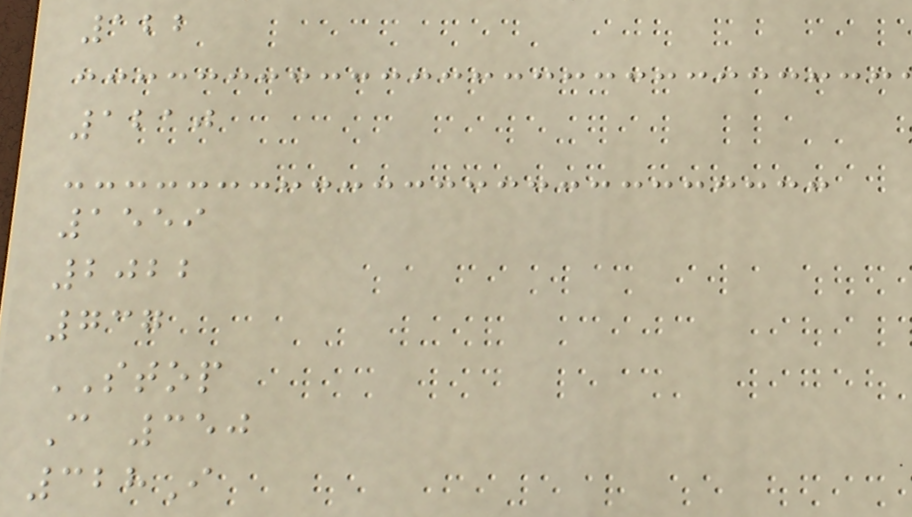122
1210
1559
2022
737
STOP
C 350
328I
